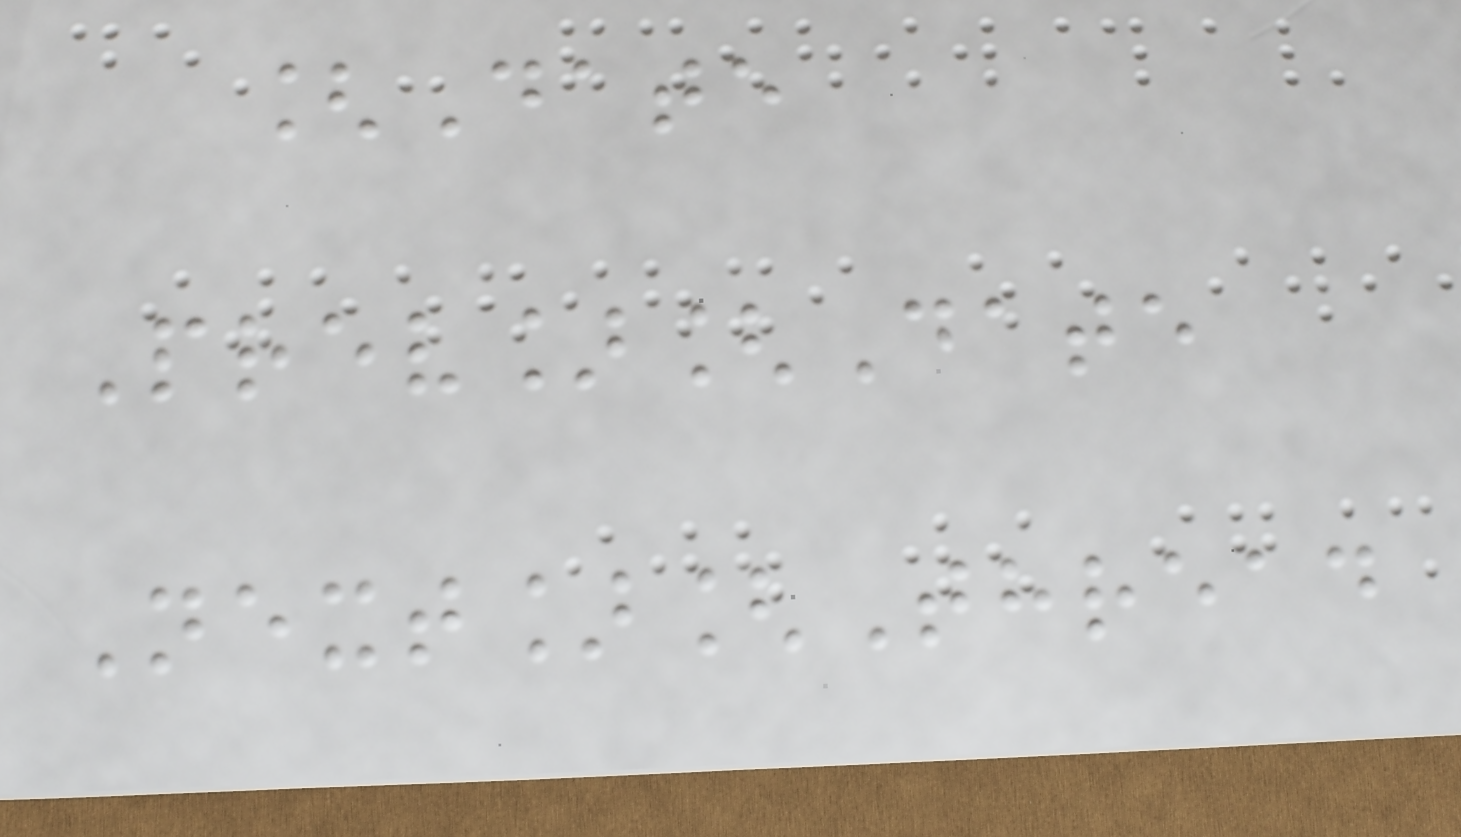[Date
Prev][Date
Next][Thread
